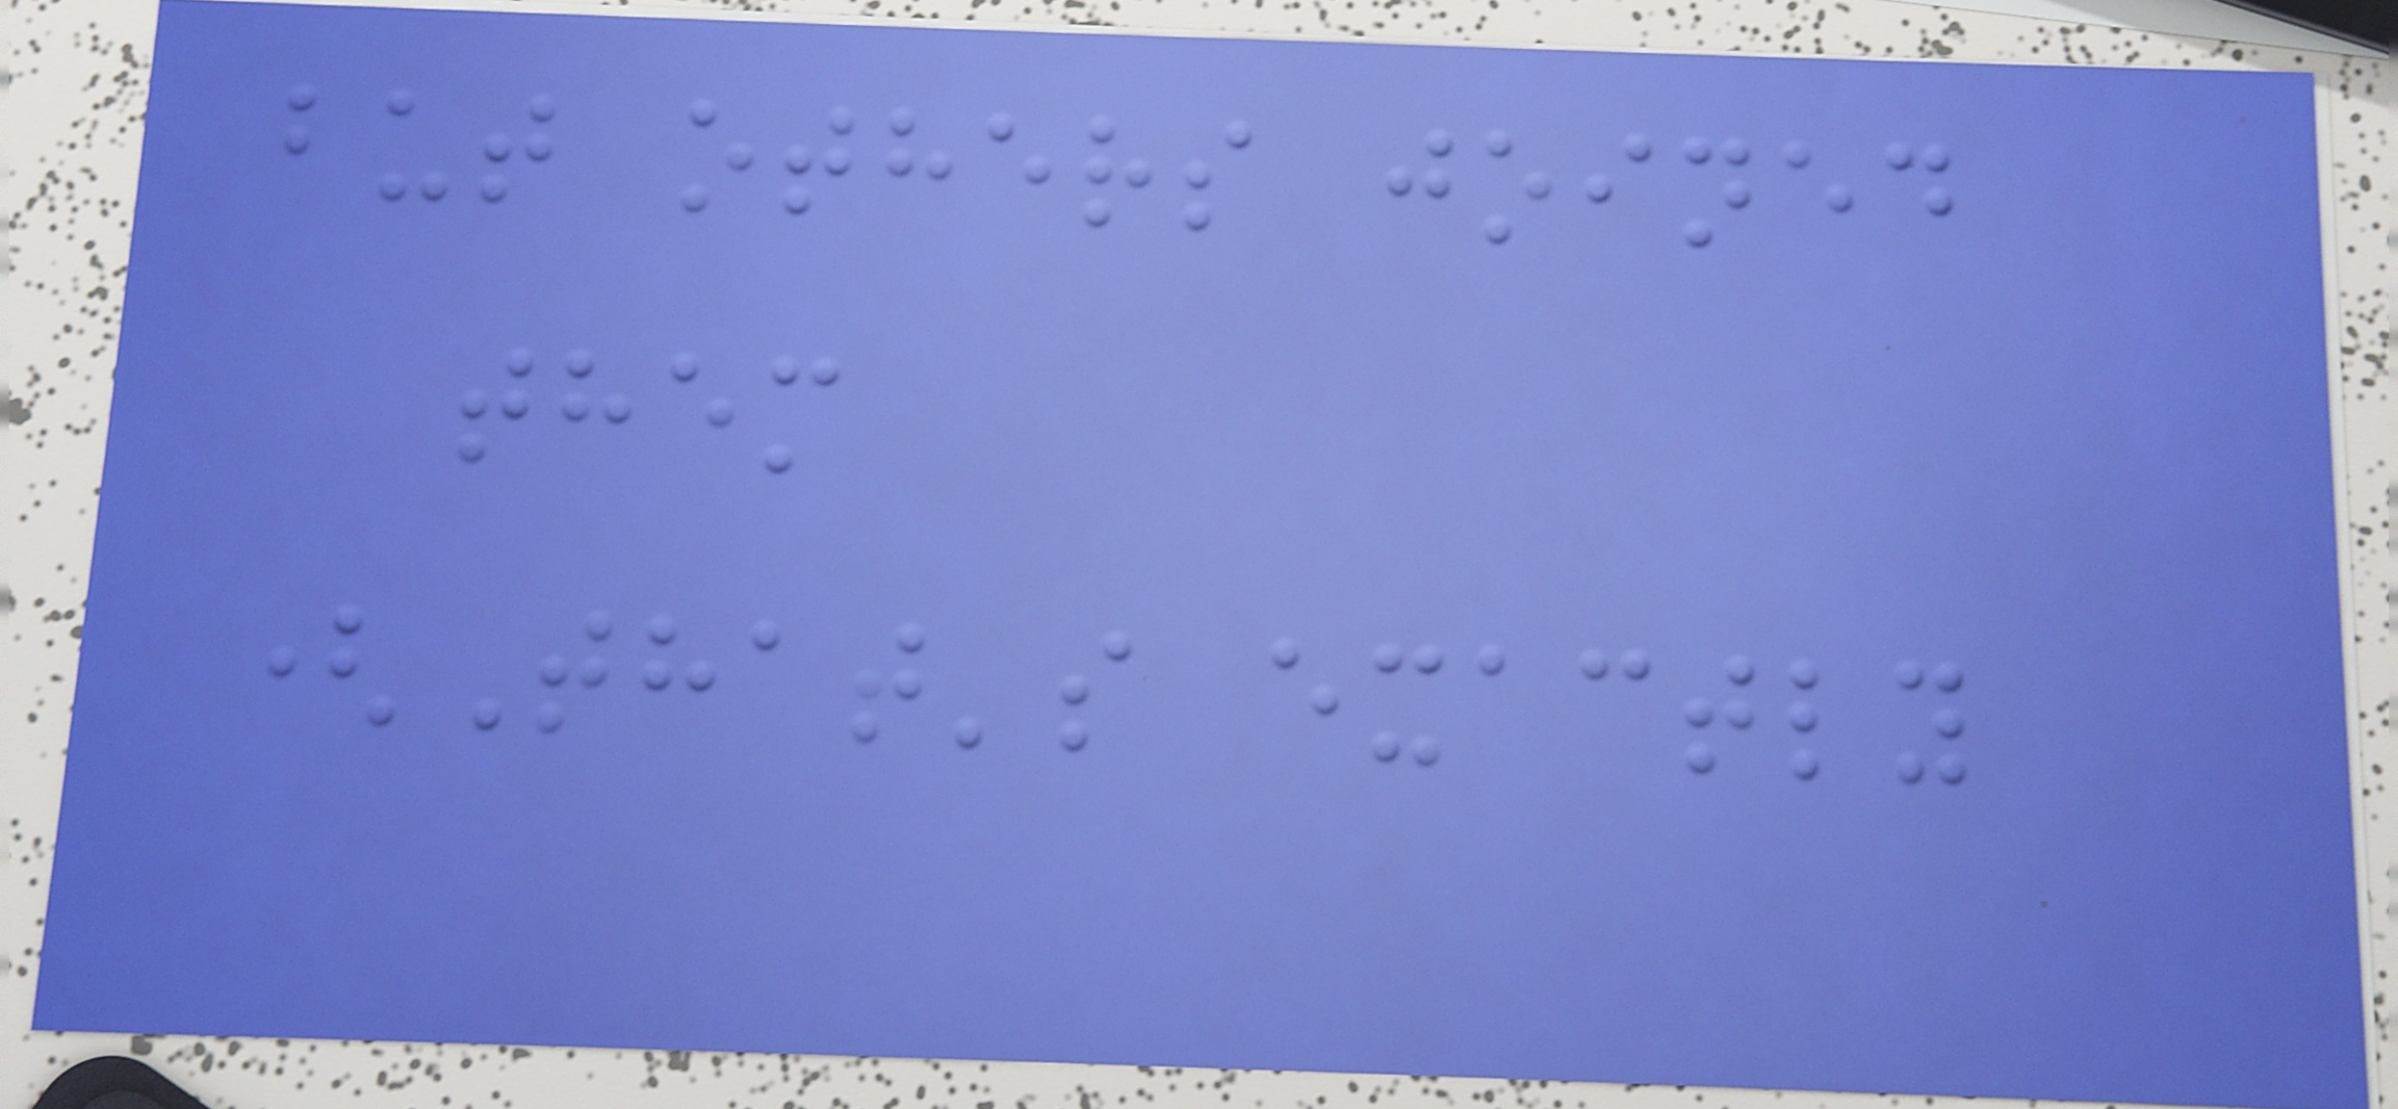but others joined
them
(That's exactly
